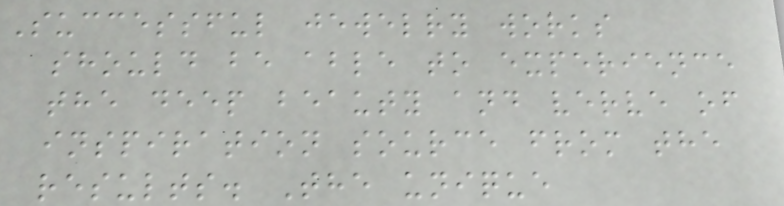Successful jewelry works
should be able to experience
the deep beauty and verve of
inspiration source from the
results. The unique
